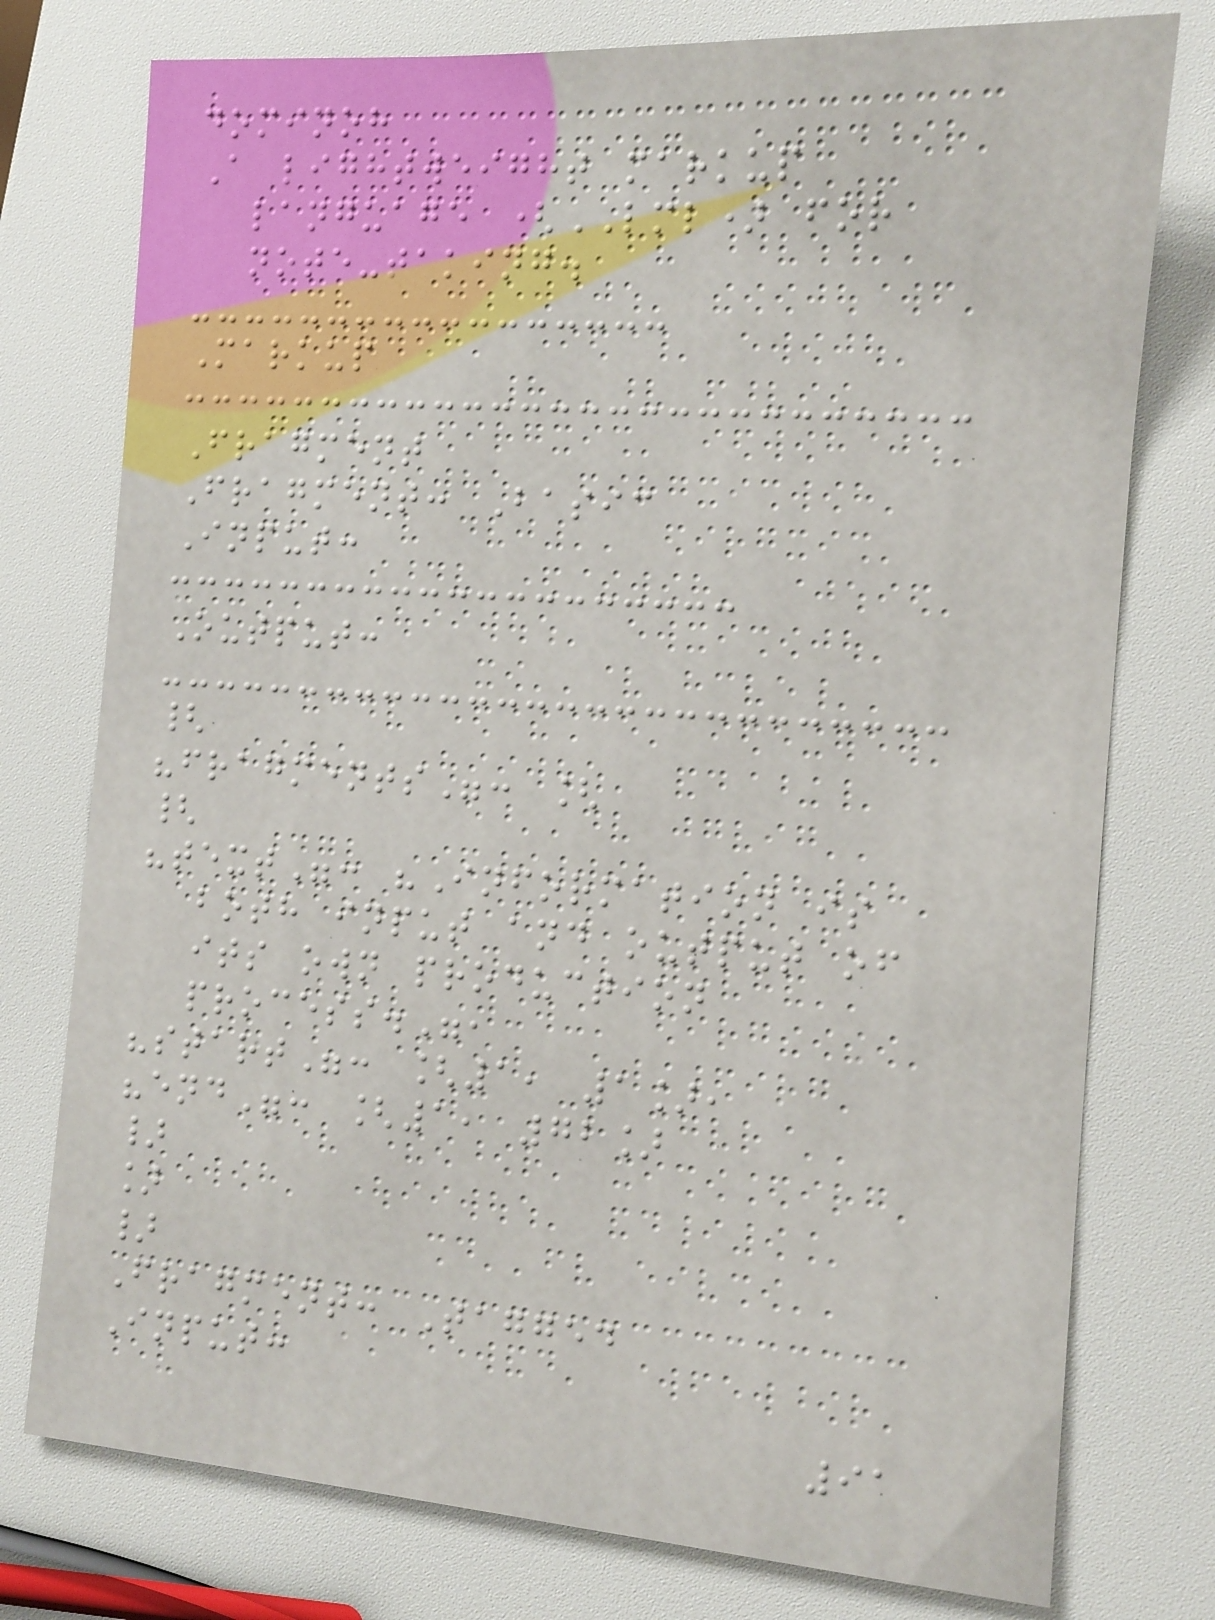dominoh
A lightweight markup
language (LML) for
note-taking.
Markup
Fragment
Fragment: Basic
Input:
Output:
{
"fragments": [
{
"text": "Information is
both input and output of
its own production
process.",
"start": [1, 1],
"end": [1, 72]
}
]
}
Fragment: Tagged
Input:
91
